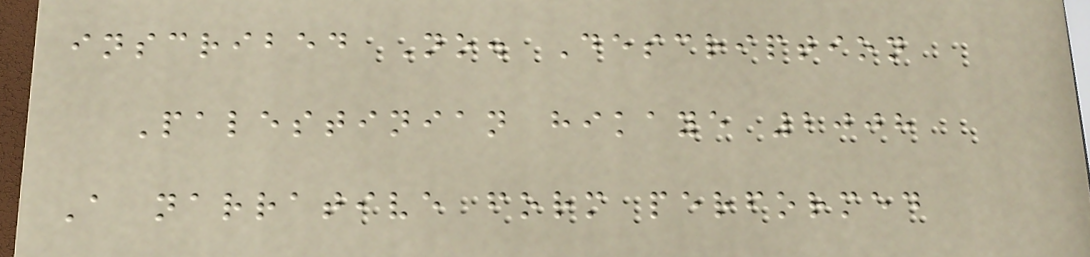inscribed No. Description
Palestinian hikaye 2008
A narrative form performed
